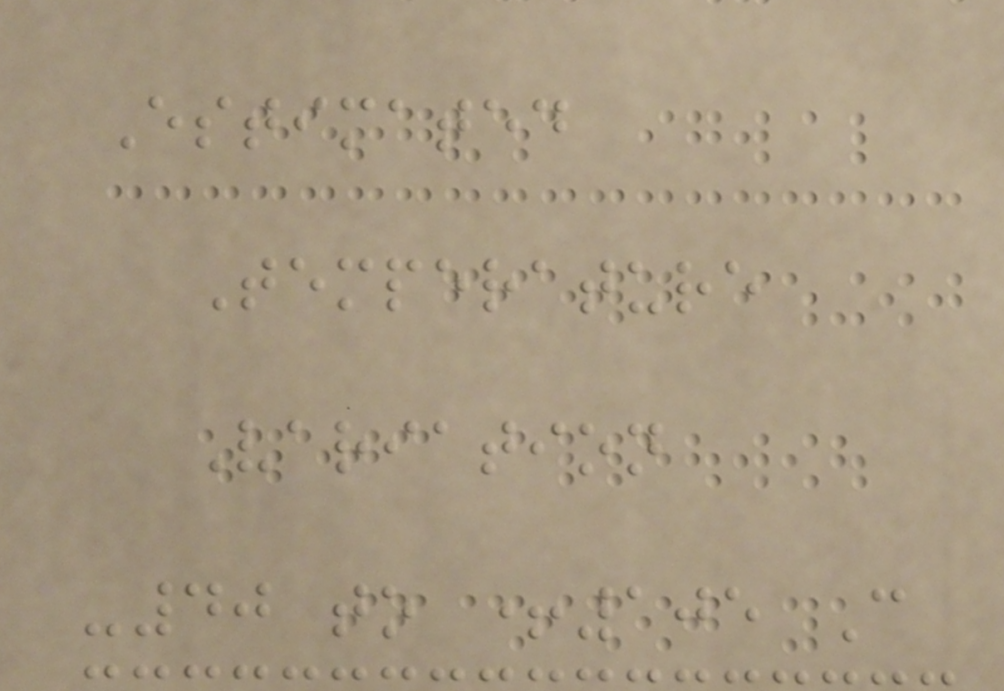Estimated
Temperature
Variation
-40 to +105 C
